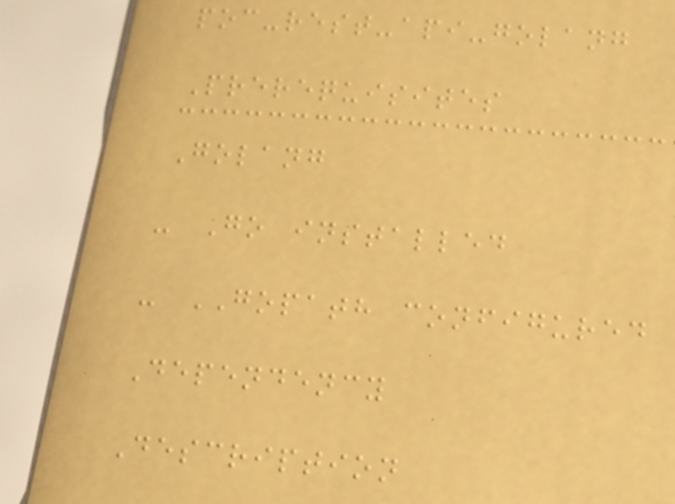poc-rest-api-golang
Prerequisites
Golang
- Go installed
- GOPATH configured
Dependency
Description
